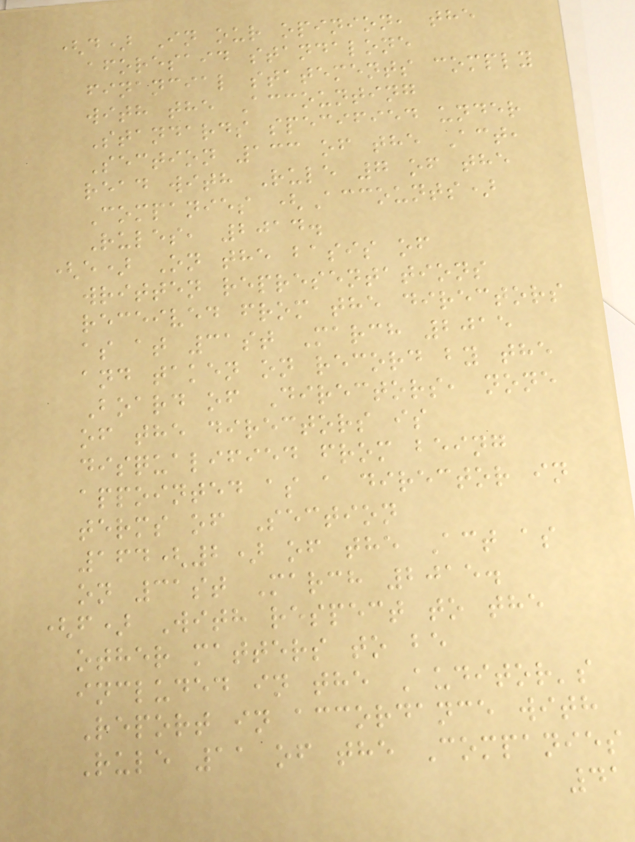(d) In our opinion, the
aforesaid standalone
financial statements comply
with the Accounting
Standards specified under
Section 133 of the Act,
read with Rule 7 of the
Companies (Accounts)
Rules, 2014.
(e) On the basis of
written representations
received from the directors
as at 31st March 2015
and taken on record by the
Board of Directors, none
of the directors is
disqualified from being
appointed as a director in
terms of Section
164(2) of the Act as
on 31st March 2015.
(f) With respect to the
other matters to be
included in the Auditor's
Report in accordance with
Rule 11 of the Companies
41
